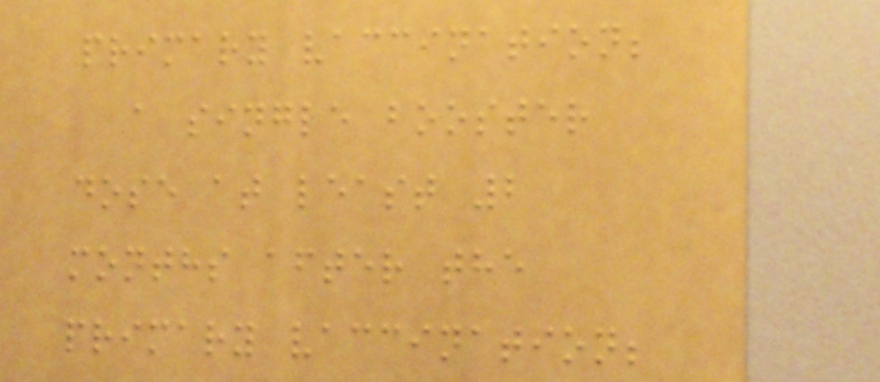primary vaccination;
a single booster
dose at least 2
months after the
primary vaccination;
